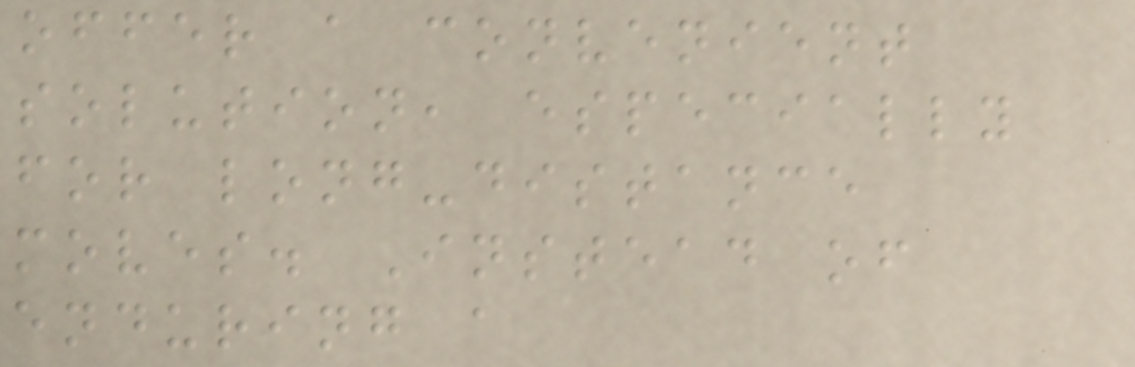offer a convenient
solution, especially
for long-distance
moves. Instead of
enduring a
